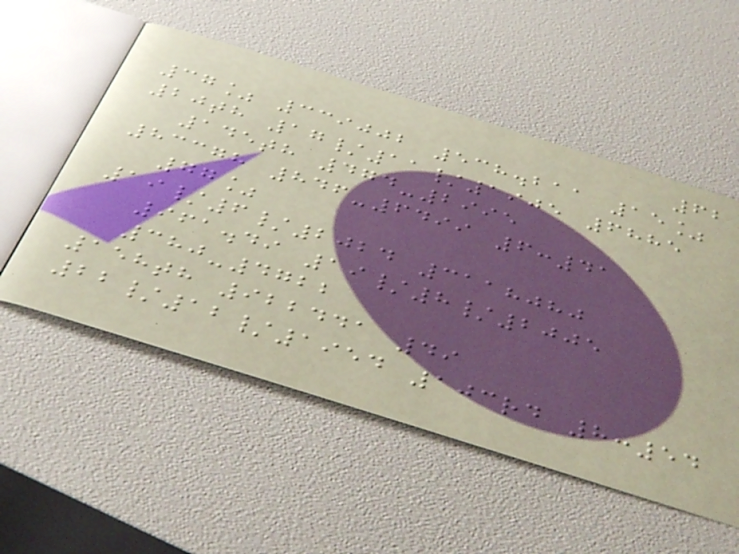62
37% 339002 538.211 15%
20th 17/11/1905 6885
145th 474-2995
83378 846-6499 6:41
77%
19/6/2024 3118080
961.49 19/8/2005
380-4722
158th 922441 49
22/12/1954 103rd 8:54
